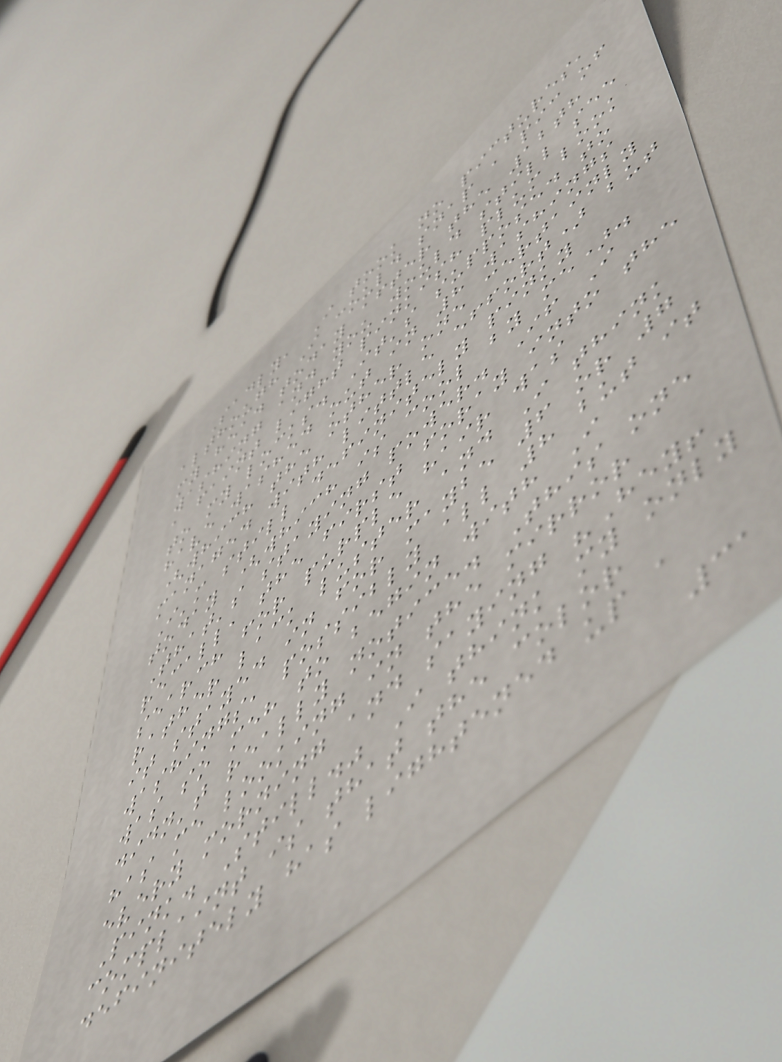Sadly, I took no pictures,
although I could snap a pic of
my head today after the 12th
washing and you would still see
a faint light pinkish plum look
to my locks. It's supposed to
have washed out in 8 washings
(which the other one certainly
managed with little effort) but
I'm still definitely pinky
today (which is cool by me).
That's staying power. If I
recall, the first foray into the
search for purple hair was
rather lack luster and I think
it stayed in for maybe 6 or 7
washings, possibly all 8 but it
was so meh to begin with I
didn't really notice. This one
has me looking in the mirror
every morning and saying "Hey!
Pink. Still." I think my only
complaint is that the color
definitely has lightened up a
31
